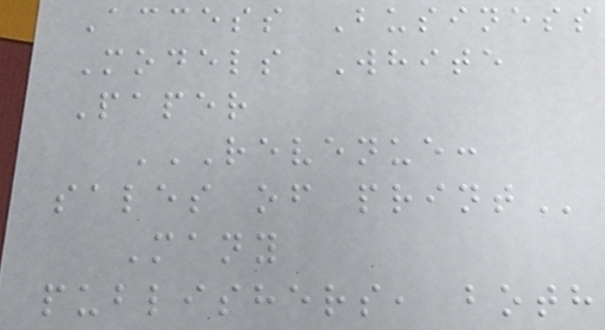Access Business
Models White
Paper
REVENUE:
SALES OF PRINT
Many
publishers, both
